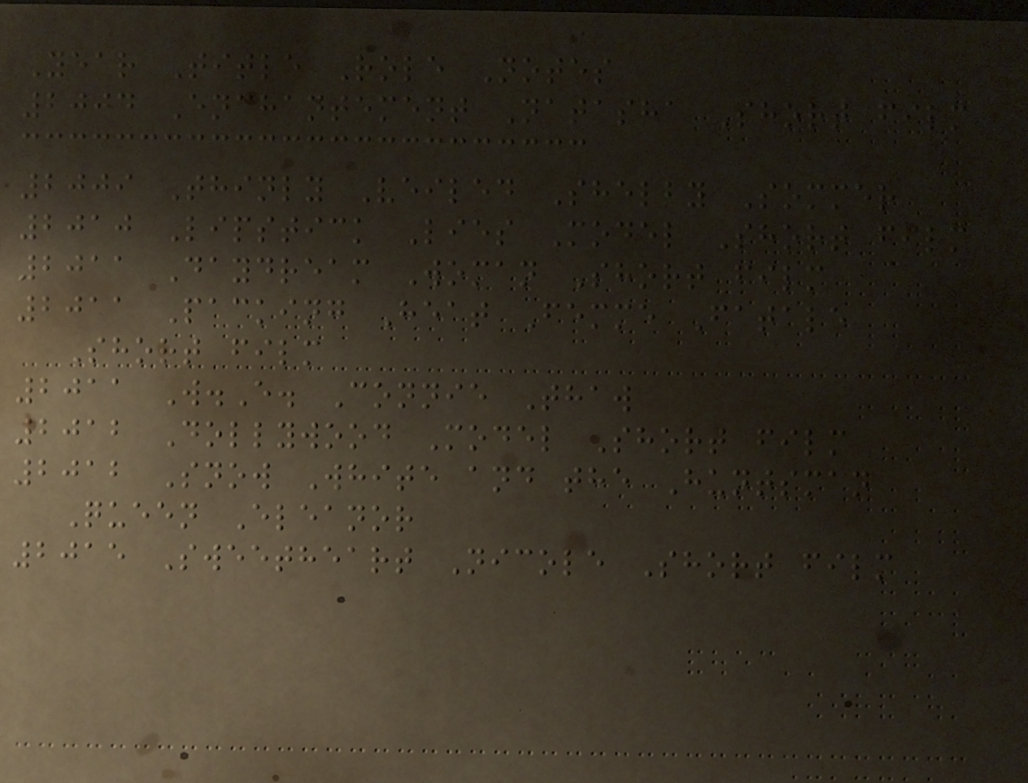Year Title Role Notes
2004 Enchantement Natasha Short film
2009 Thinly Veiled Shelby Sommer
2010 Lipstick Lies Model Short film
2011 Daydream Woman Short film
2011 Packing Heat Femme Fatale
Short film
2011 W.E. Connie Thaw
2012 Dollywood Model Short film
2012 Snow White and the Huntsman
Queen Eleanor
2015 Sweetheart Nicole Short film
